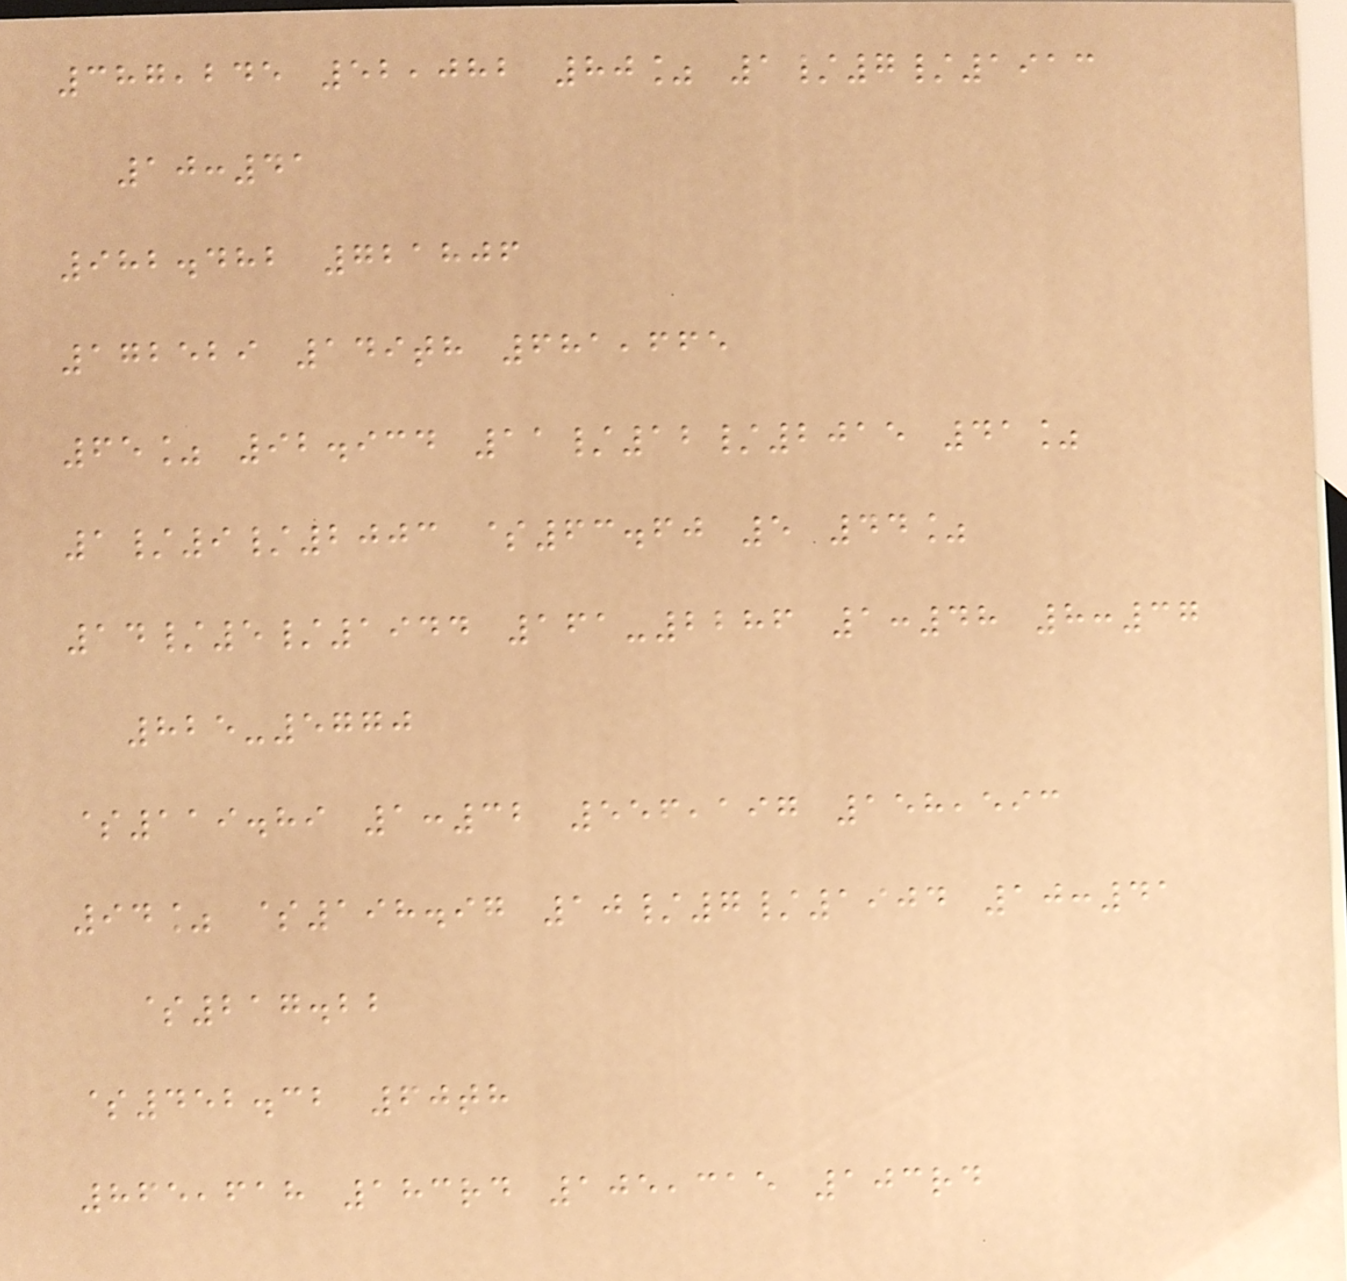387,245 52,082 80% 1/7/1913
10:41
982.482 721806
172529 149th 681,665
65% 92.934 11/12/2015 41%
1/9/2003 $63.60 5 44%
14/5/1944 161-2286 1:48 8:37
825-5770
$119.89 1:32 556,197 158,593
94% $198.97 10/7/1904 10:41
$217.22
$452.32 60th
865,618 183rd 105,315 103rd
